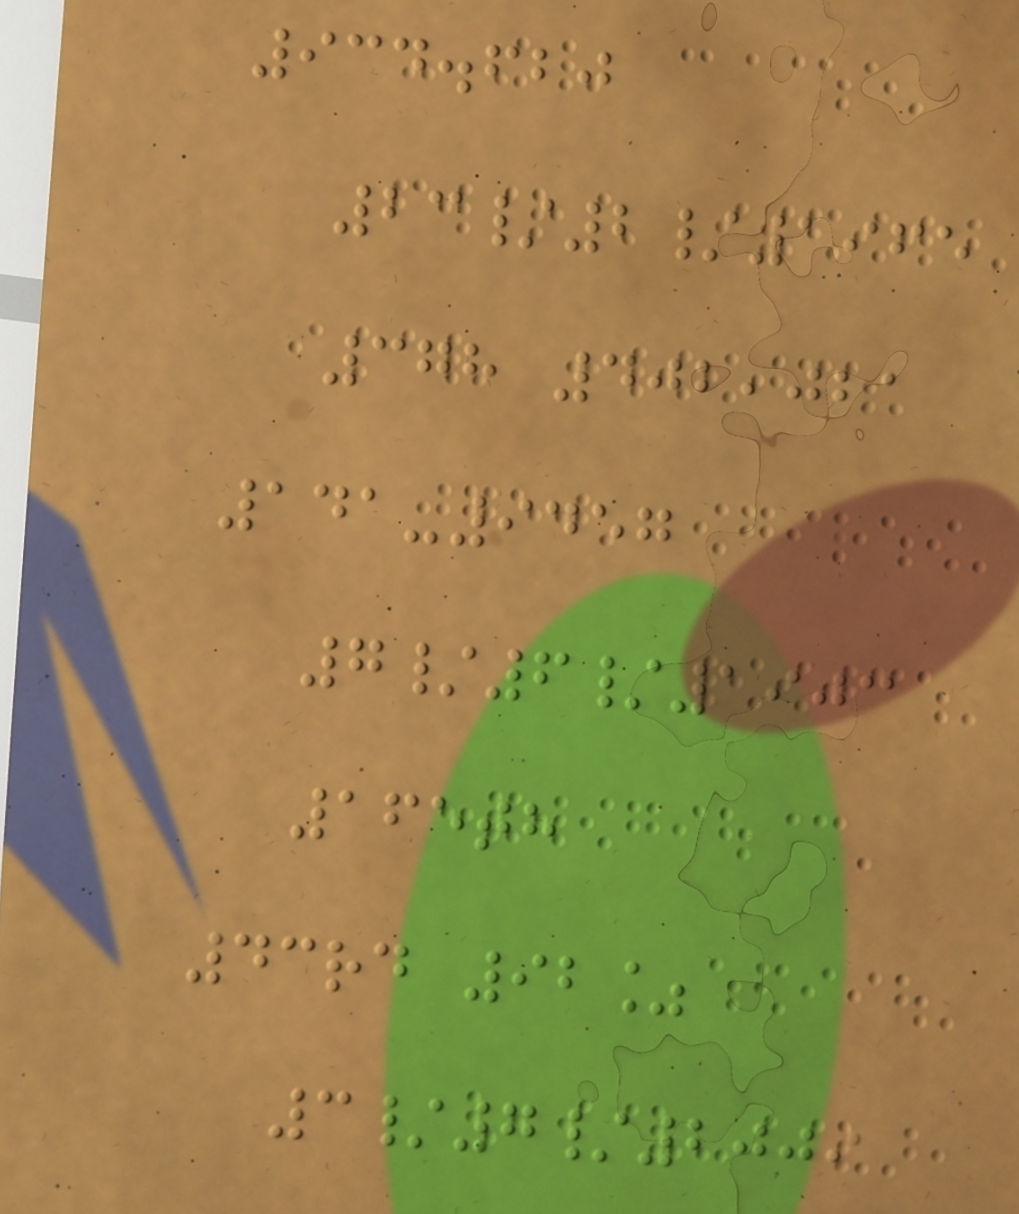934.620
23/2/1965
378 402,021
141-9457
7/6/1903
165th
43rd 92%
3/7/2009
